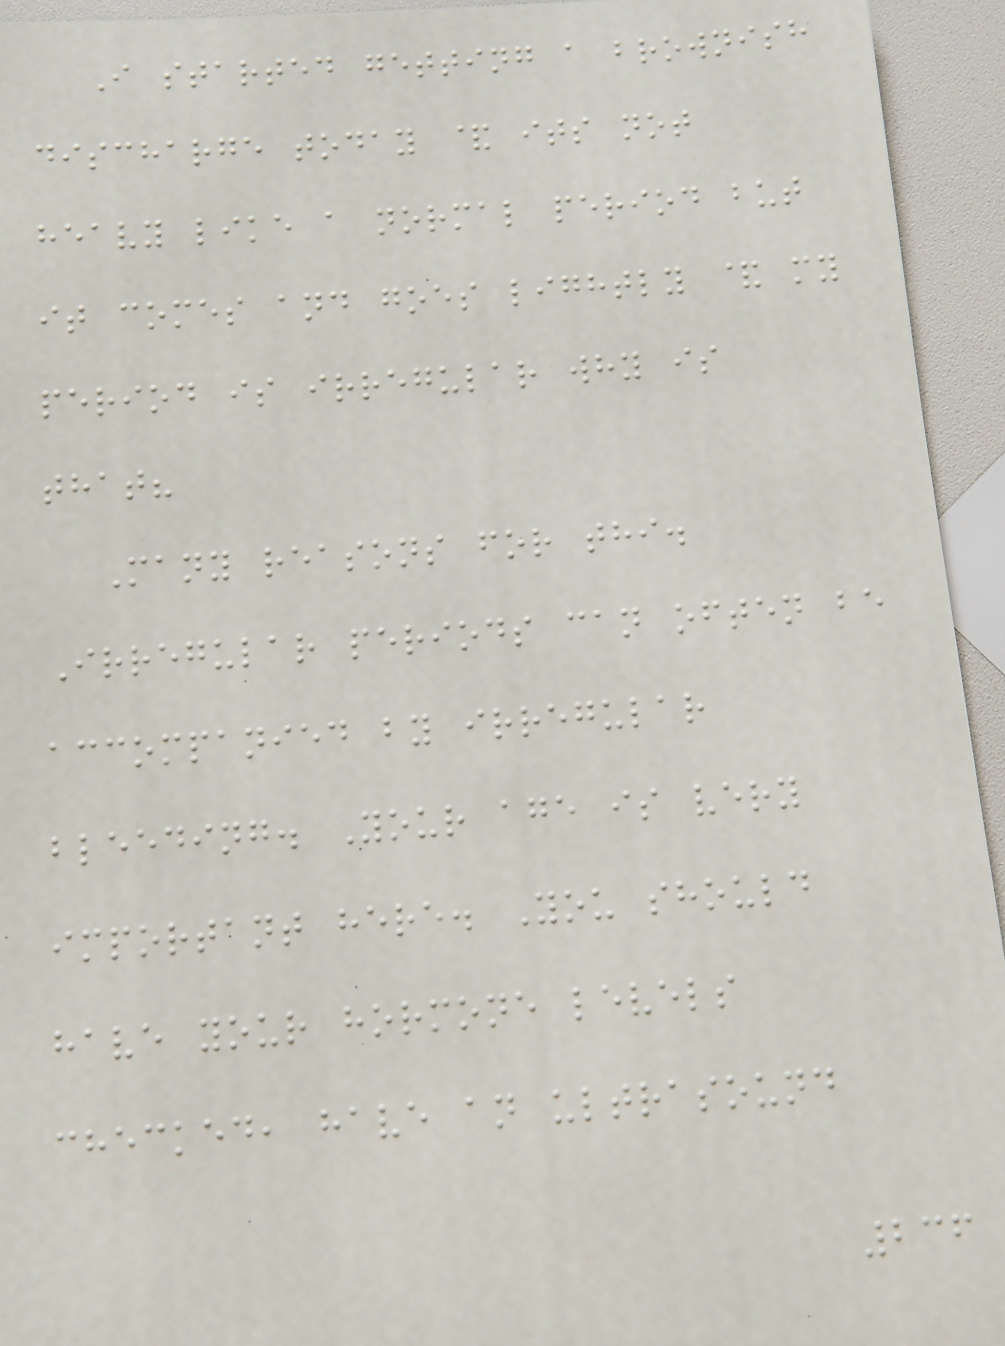I started getting a brownish
discharge today & its not
heavy like a normal period but
it comes and goes lightly & my
period is irregular why is
that?
Many reasons for thi.
Irregular periods can often be
accompanied by irregular
bleeding. Your age is very
important here. You should
have your hormone levels
checked, have an ultrasound
236
